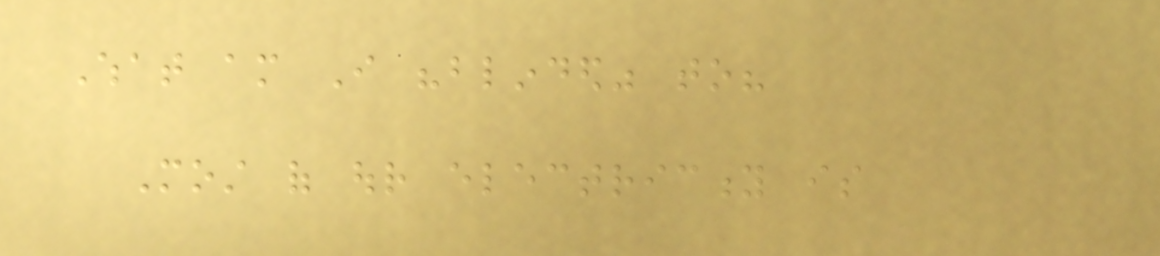What am I "blinded" to?
Most of our electricity is
